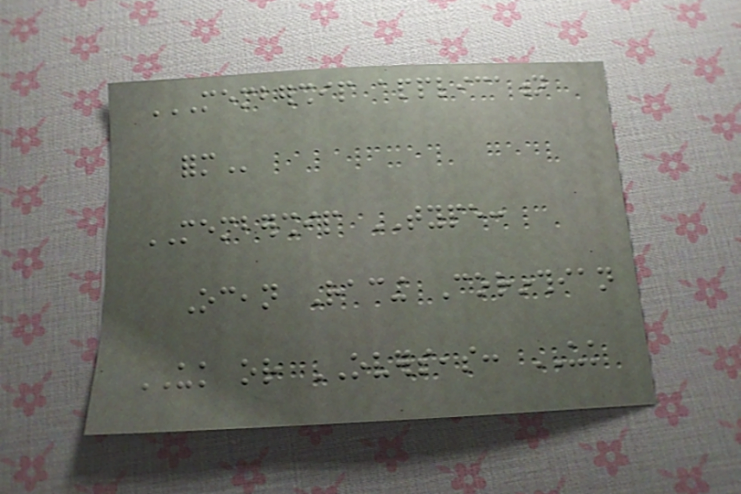MEMBERSHIP APPLICATION
FORM
MEMBERSHIP TYPE:
Ocean Racing Corinthian
UK or OVERSEAS: UK
